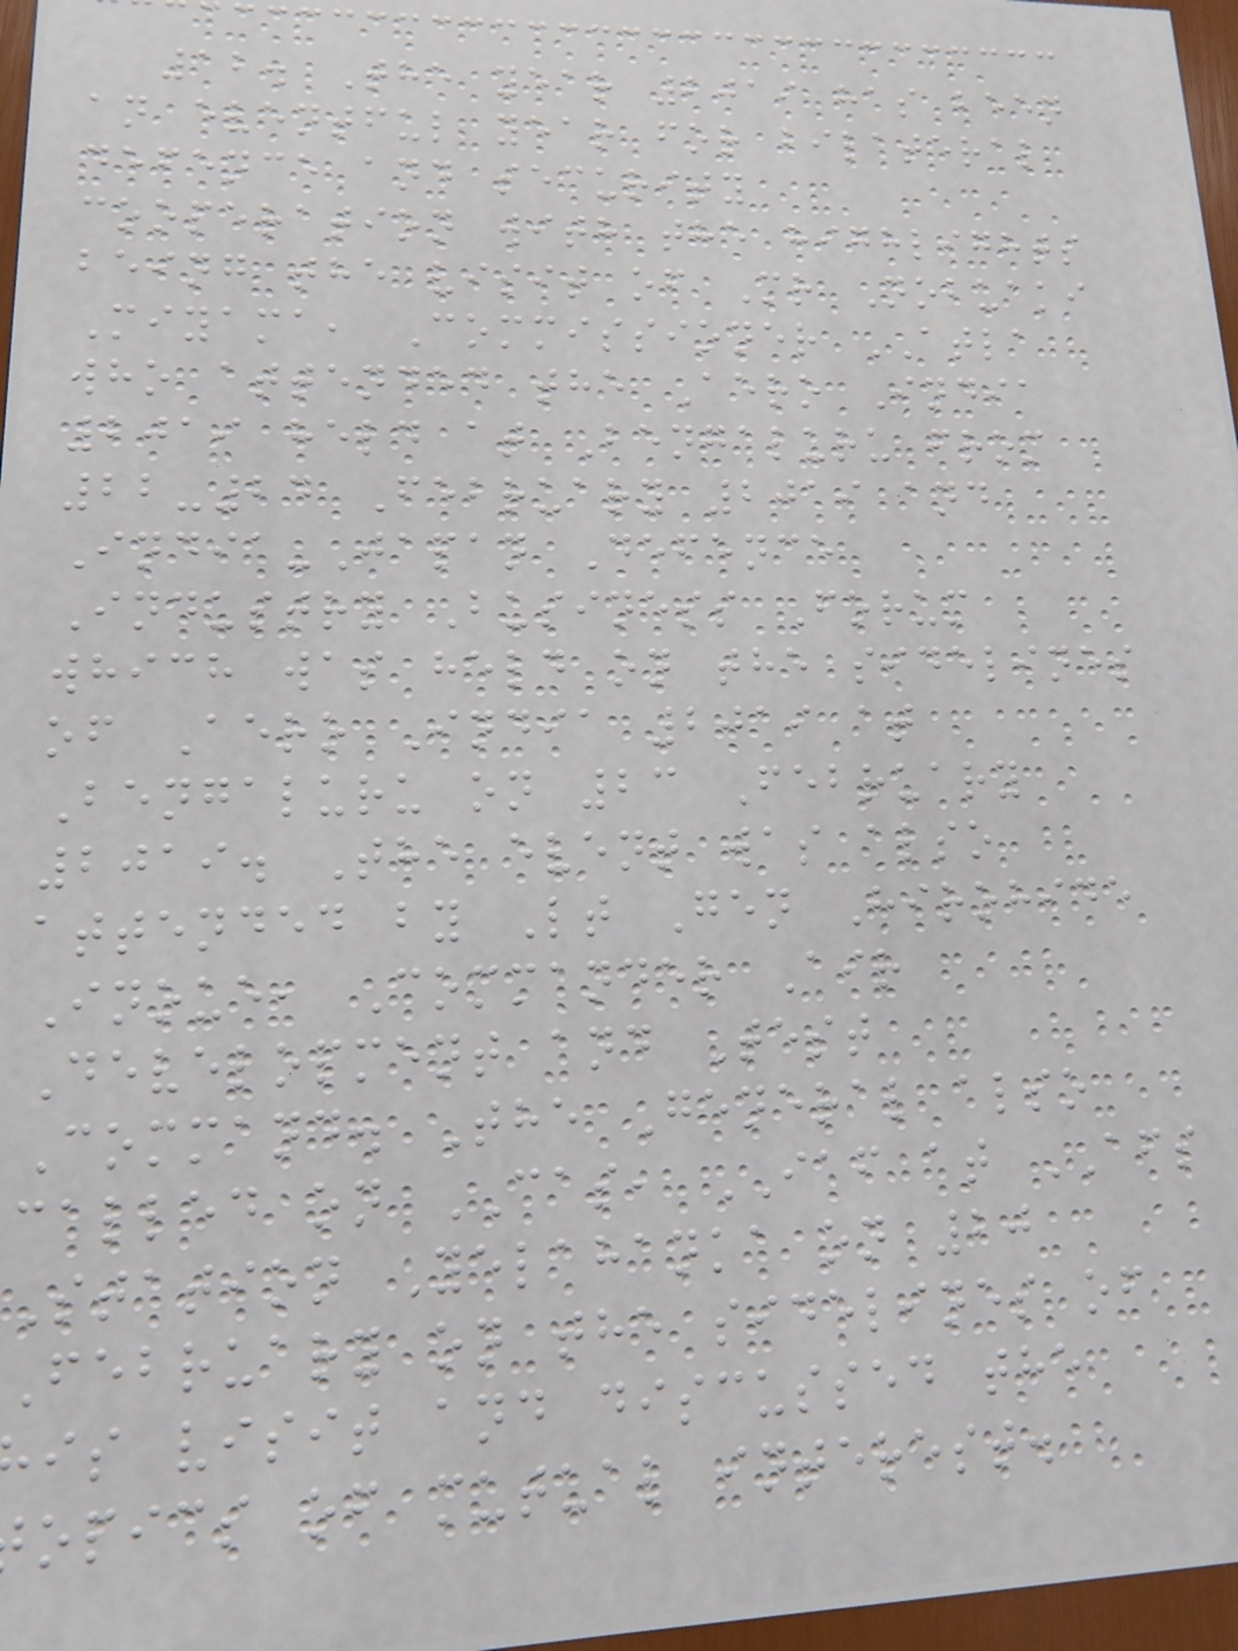12. The year 2019 has been
an eventful year for bilateral
defence and security
cooperation with the highlights
being the visit of Mr Nobuaki
Miyama, Commissioner ATLA
who attended the Aero India
2019 held at Bengaluru from
22-24 February 2019 and
India-Japan Defence
Industry Business Forum
which was held on the sidelines
of Aero India 2019 at
Bengaluru on 23 February
2019. The event was also
attended by Lt Gen Hirohide
Inoue, Commander Air
Development and Test
Command. The General also
called on CAS, IAF at AFS
Station Yelahanka on 20
February on the sidelines of
is visit and discussed the
opics of mutual interest.
